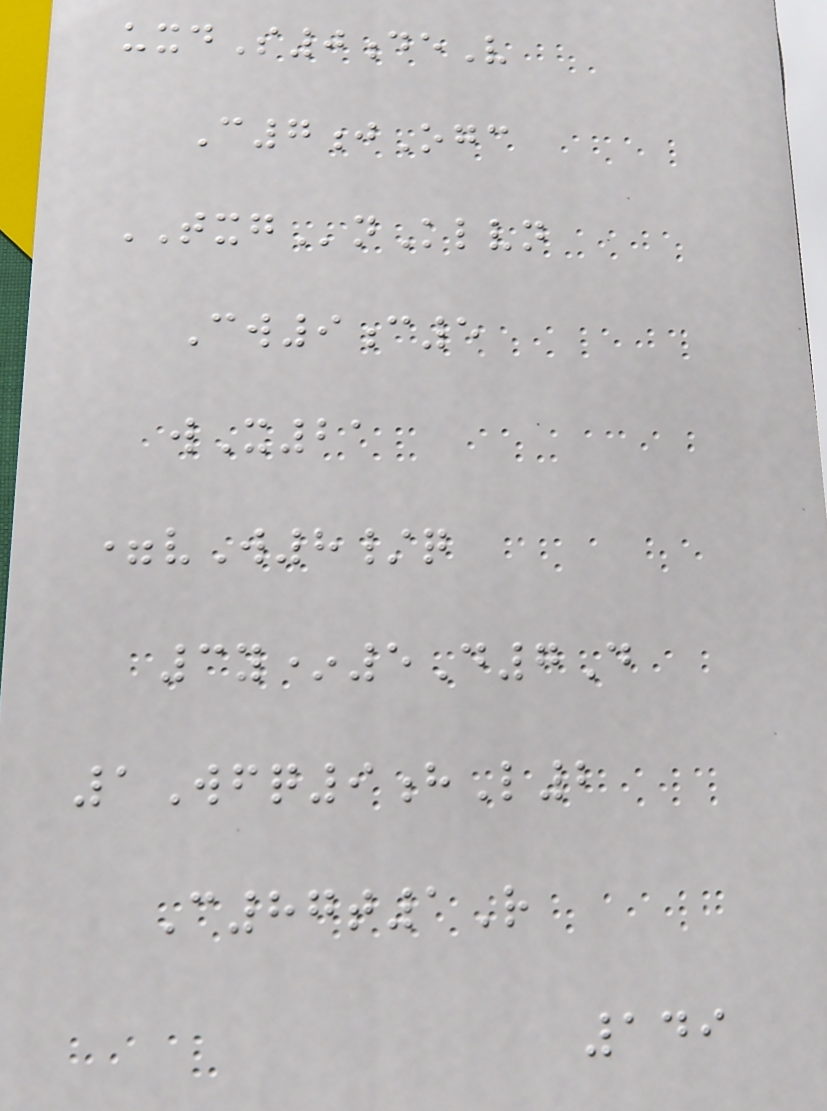uxdS0deV
C7jOgc
TXGnKlvn
Cw9c5
wX21
=vW8/q
3y*5D7D
1Wfq9hL2
C87t1R
149
